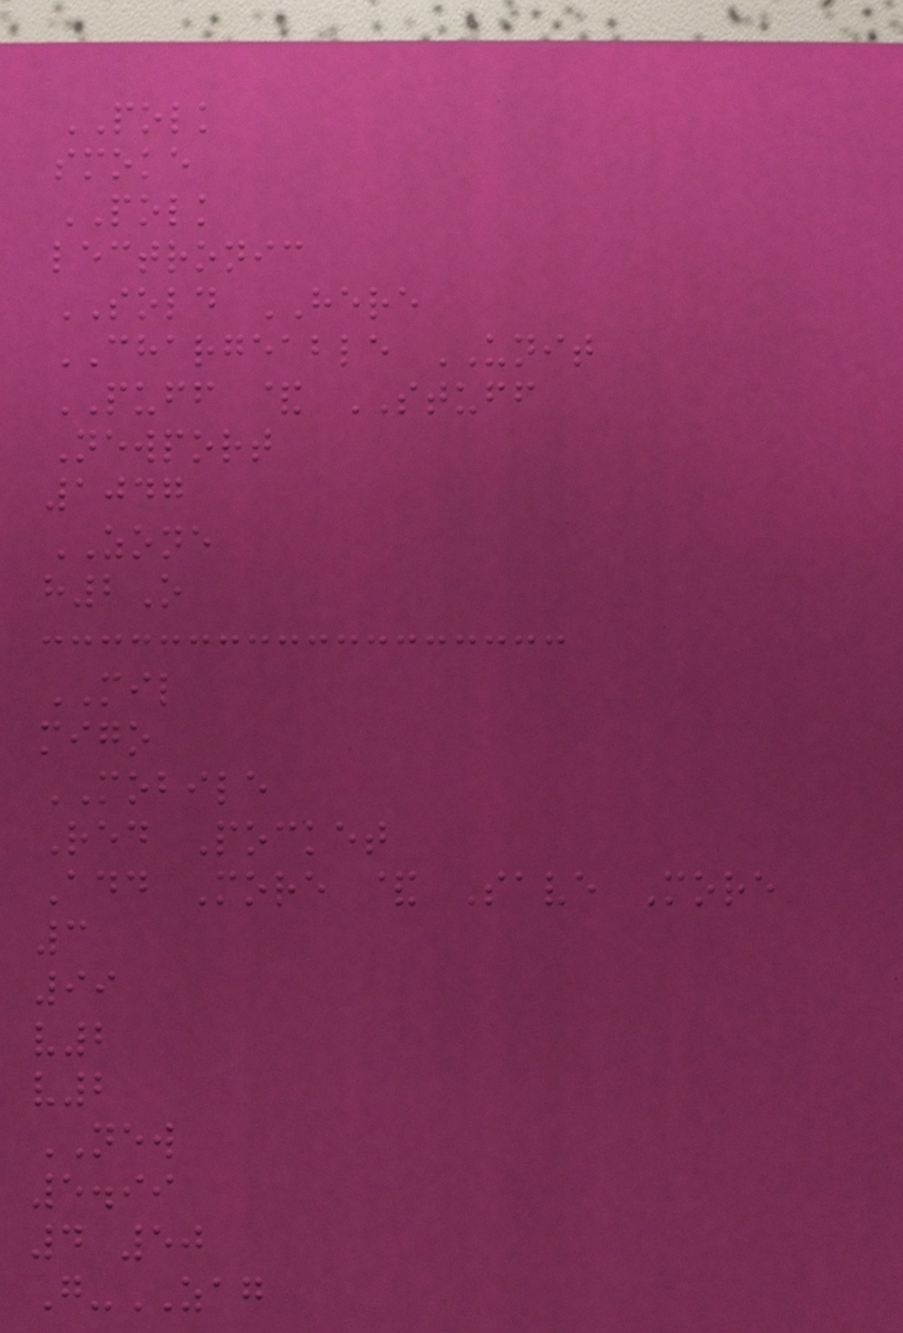POLK
smoke
POLK
lectronic
SOLD HERE
CHARGEABLE UNIT
PUFF & STUFF
Newport
1047
ZONE
h2O
MIL
migo
MOBILE
Red Pocket
Add More & Save More
3
99
v2
v2
NEW
5.99
4 50
G-ZAG
